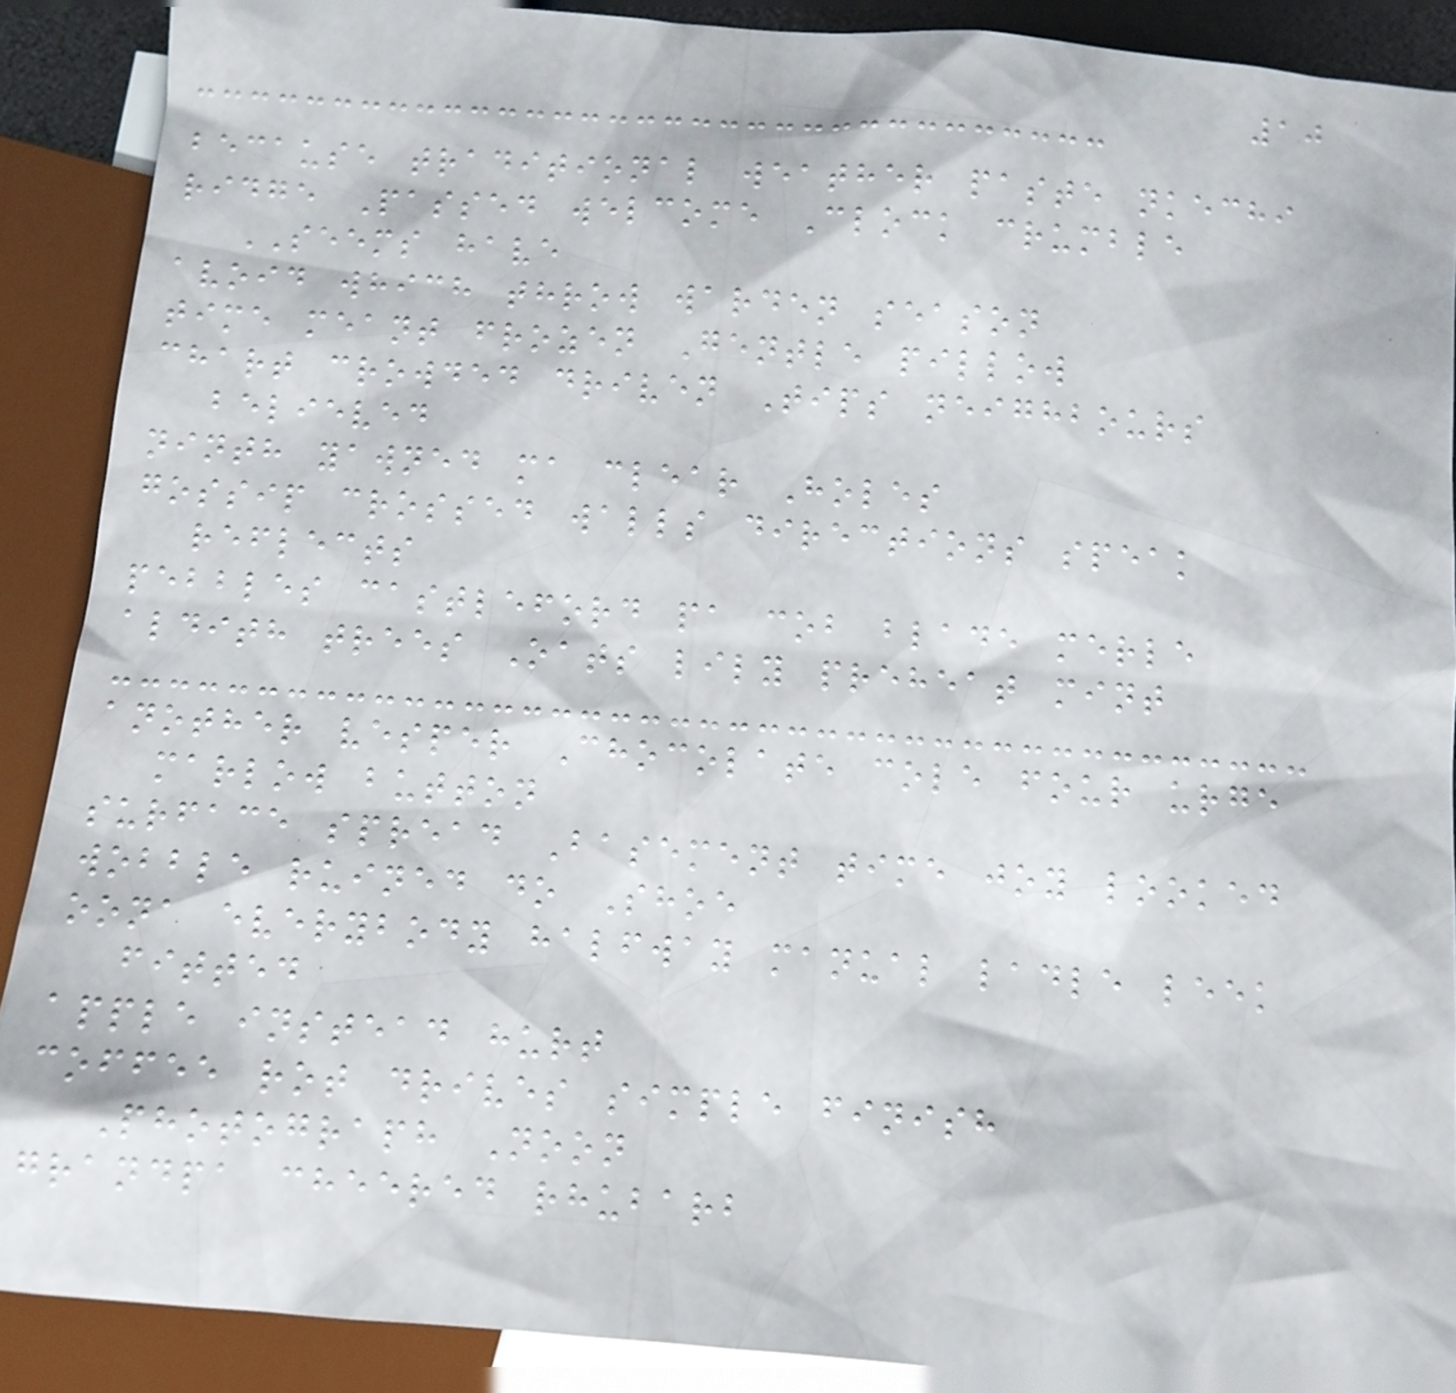10
because traditional weather paste nkechi
ridge Passed welcome Clock crumble
SEEMS have
avoid which throw warden season
time meant frozen Gentle pillow
chart crowded driven Tips neighbours
believed
ninth yawned ma clear Holes
gossip crossed walls directions speak
reflects
pebbles castleford pa cob blade merle
aldith trees Oats lily preheat mint
another vesper Chocolate cole four urge
marlow button
surface spread Basement time joy looked
wobble ruined do Shoe
oona everybody halfway manual ladle leek
fitted
apple instead hurt
coffee rot drives simple finish
Photograph Noon
grandpa cheered rhubarb
